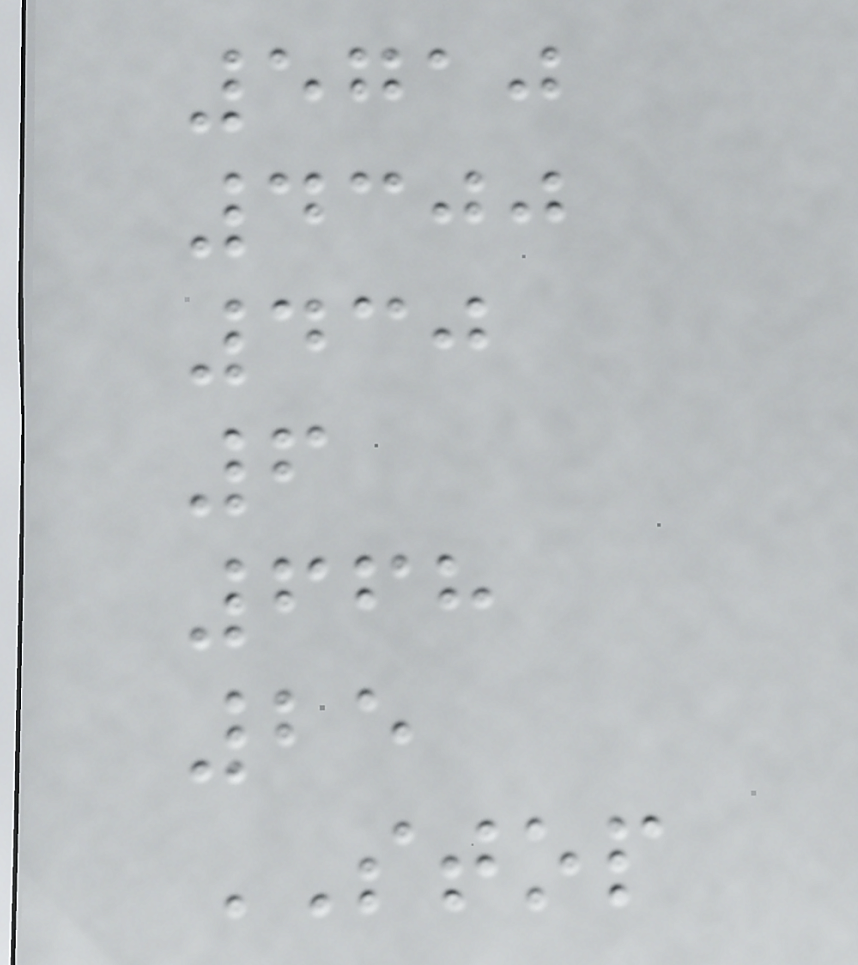5710
4300
430
6
668
25
STOP
